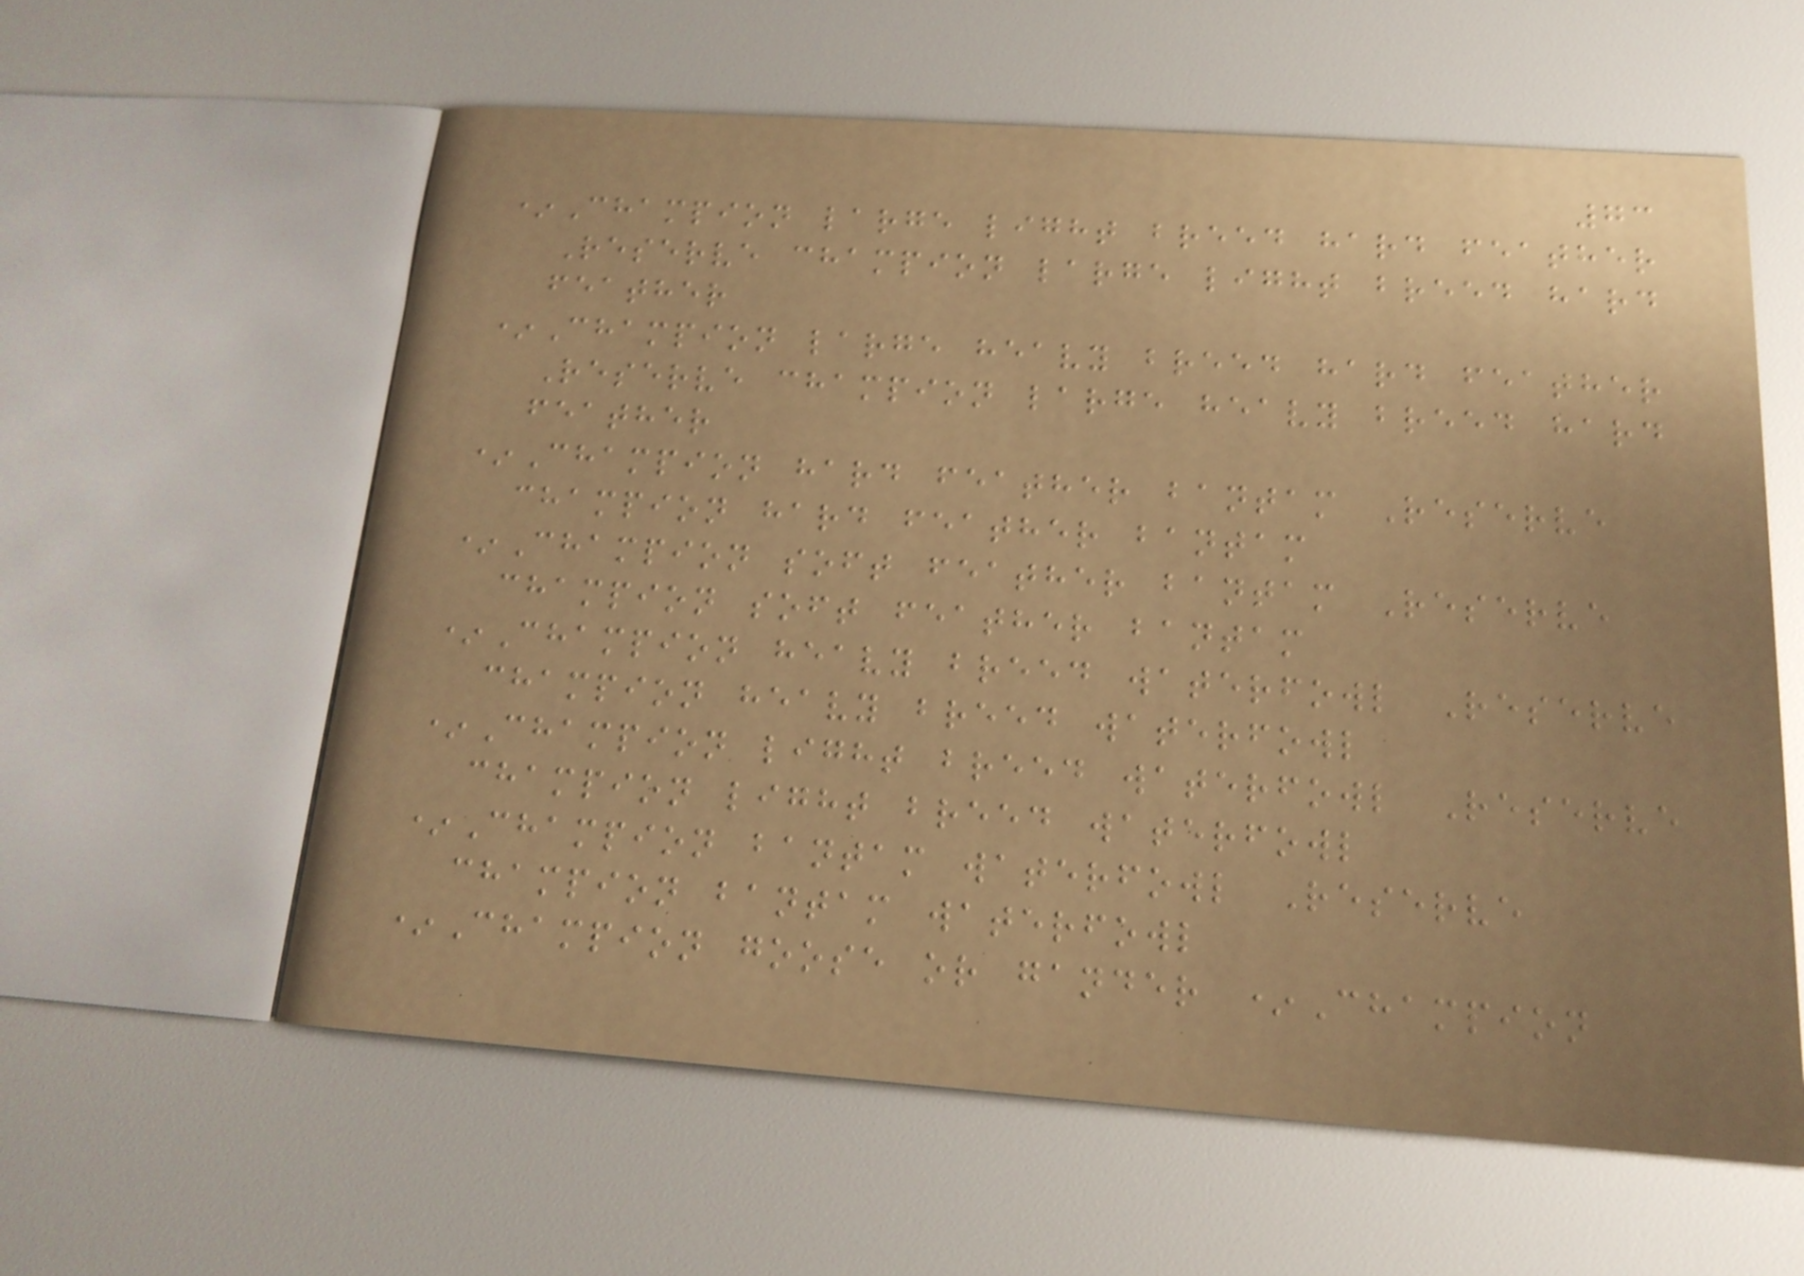73
*Champion large light breed hard feather
Reserve champion large light breed hard
feather
*Champion large heavy breed hard feather
Reserve champion large heavy breed hard
feather
*Champion hard feather bantam Reserve
champion hard feather bantam
*Champion soft feather bantam Reserve
champion soft feather bantam
*Champion heavy breed waterfowl Reserve
champion heavy breed waterfowl
*Champion light breed waterfowl Reserve
champion light breed waterfowl
*Champion bantam waterfowl Reserve
champion bantam waterfowl
*Champion goose or gander *Champion
